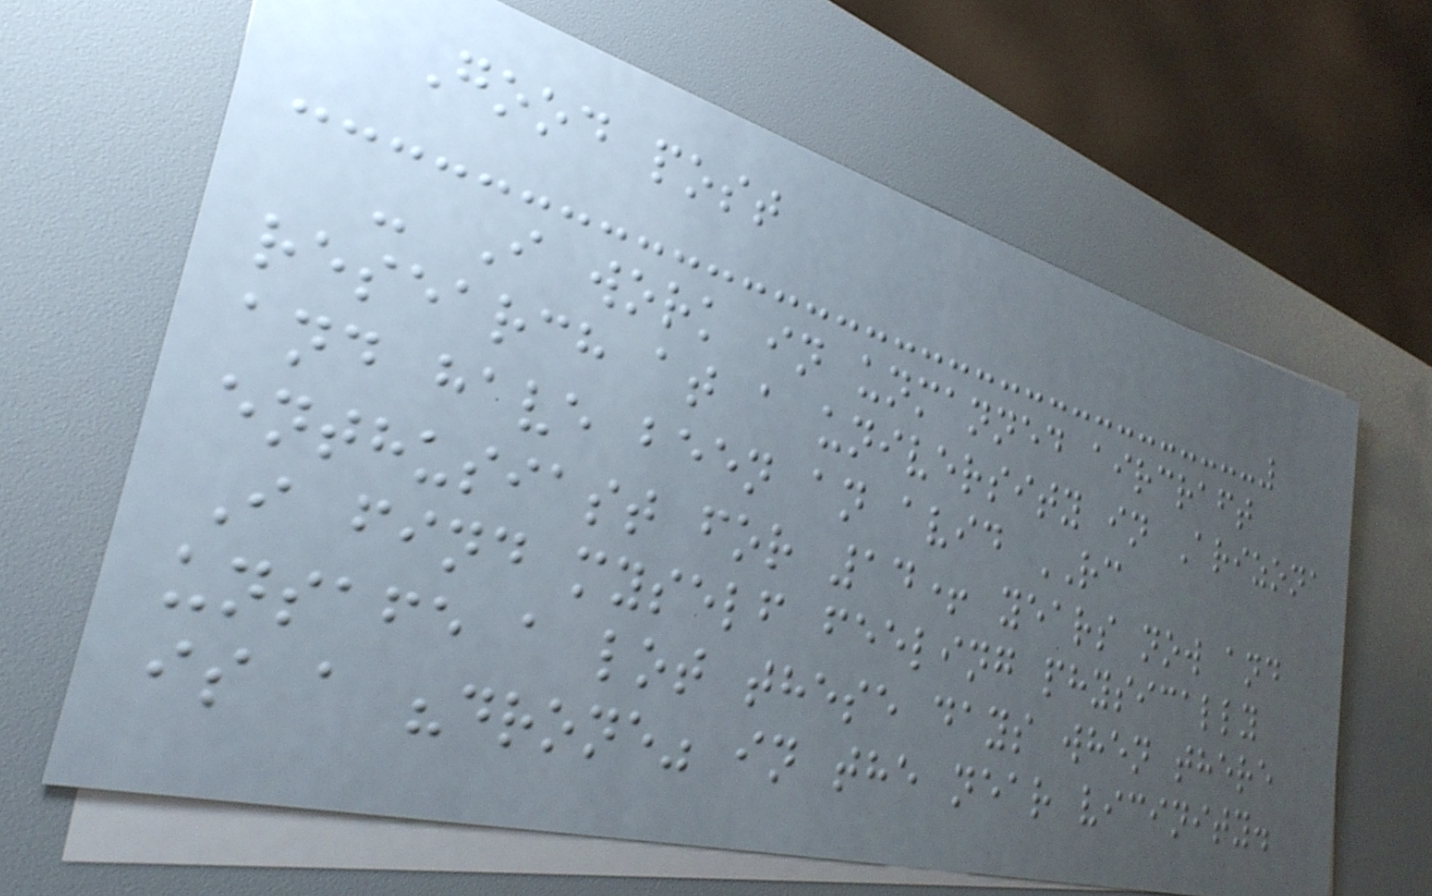Good post
- I work in unmanned aircraft
research at a university in Arizona
and have been an avid RC
enthusiast for 14+ years now and
I find myself feeling physically
unsafe a lot these days when there
is a "drone" in the near vicinity.
